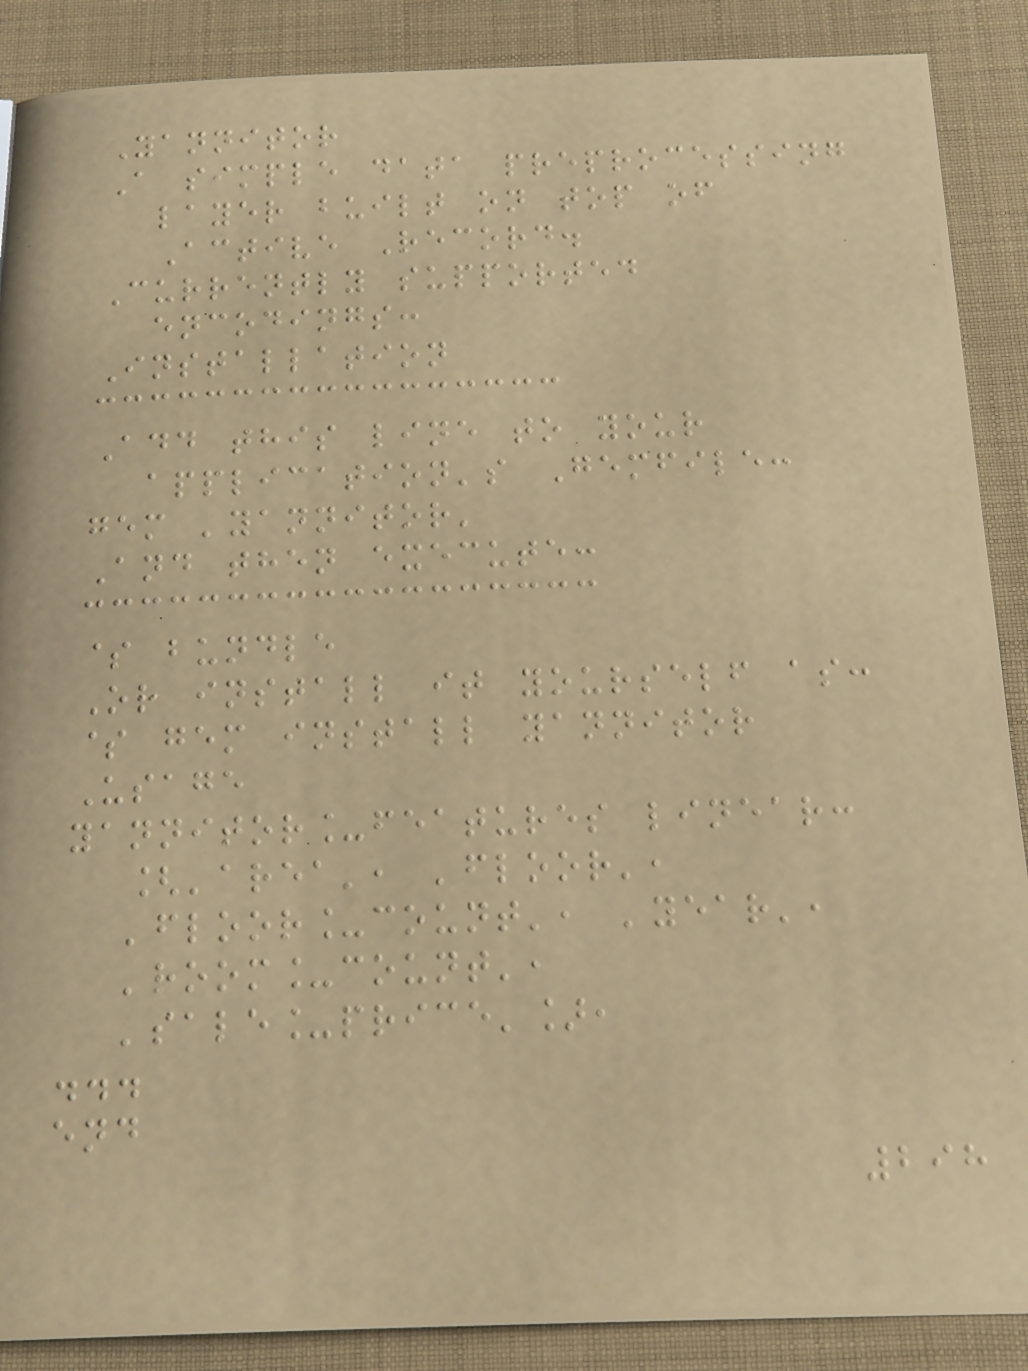Yannitor
A simple data preprocessing
layer built on top of
Active Record.
Currently supported
encodings:
Installation
Add this line to your
application's Gemfile:
gem 'yannitor'
And then execute:
$ bundle
Or install it yourself as:
$ gem install yannitor
Usage
yannitor_features linear:
['area', 'floor',
'floor_count', 'year',
'room_count',
'sale_price'],
...
end
298
